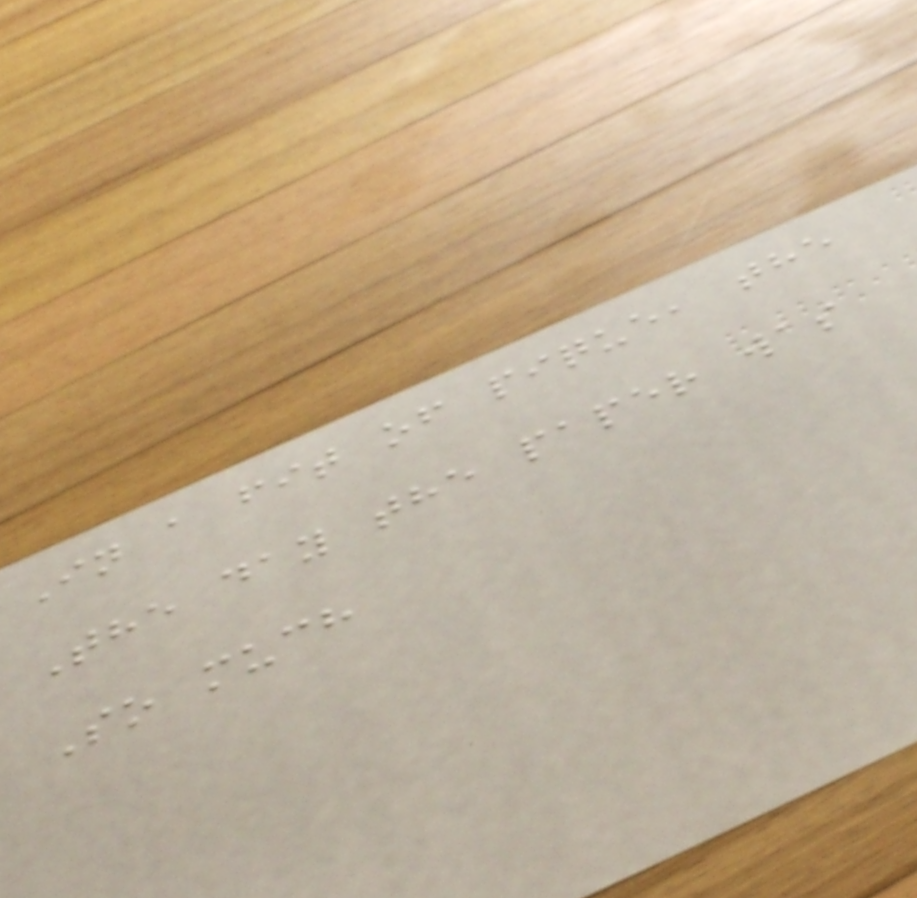In a fit of pique, the
The day the paper was
So much
